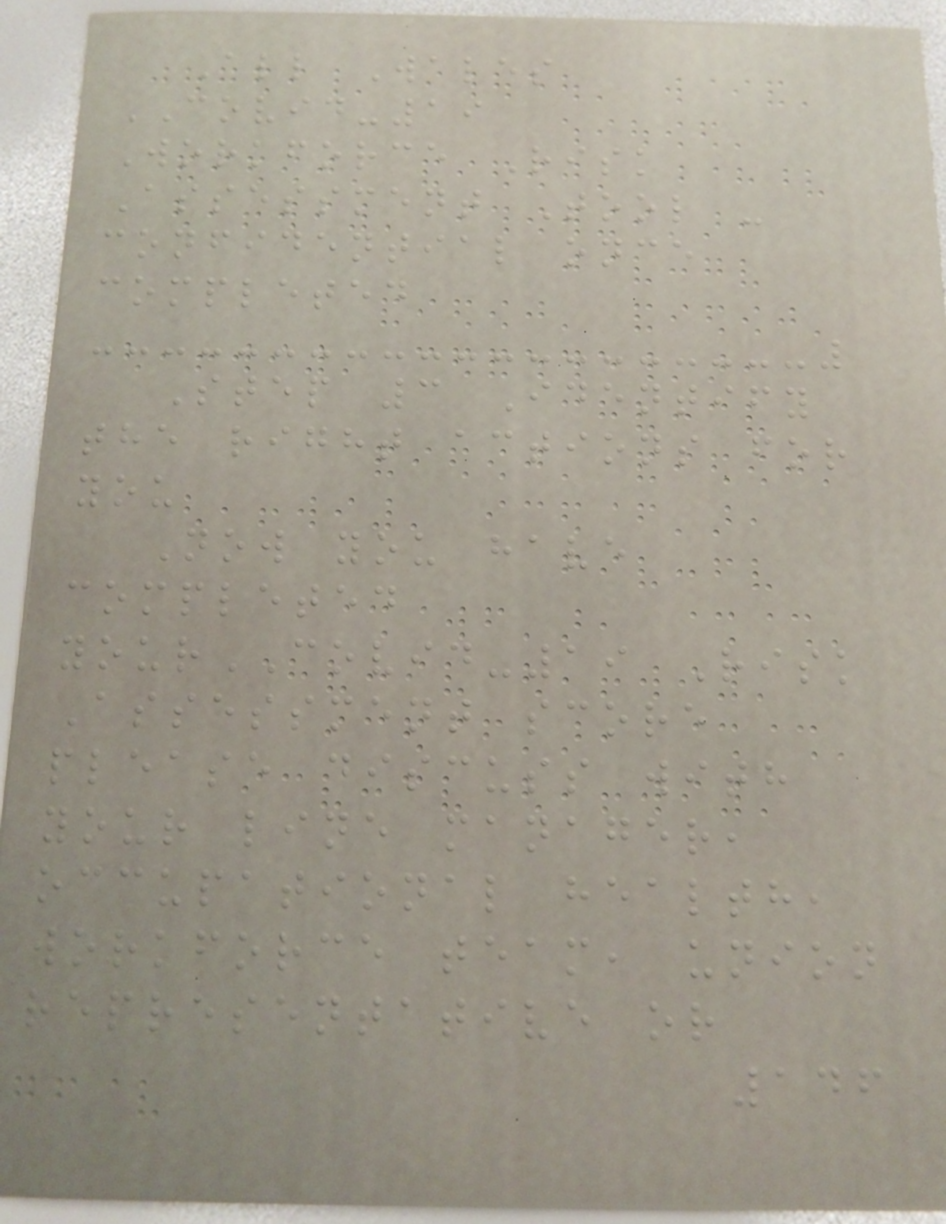All Wales
COVID-19
Workforce Risk
Assessment Tool -
confidential once
completed
Step 3 Identify
the right actions for
you
Now you have
completed
yourCOVID-19 Risk
Assessment score
please discuss with
your line manager,
occupational health,
workforce team, union
representative or
146
